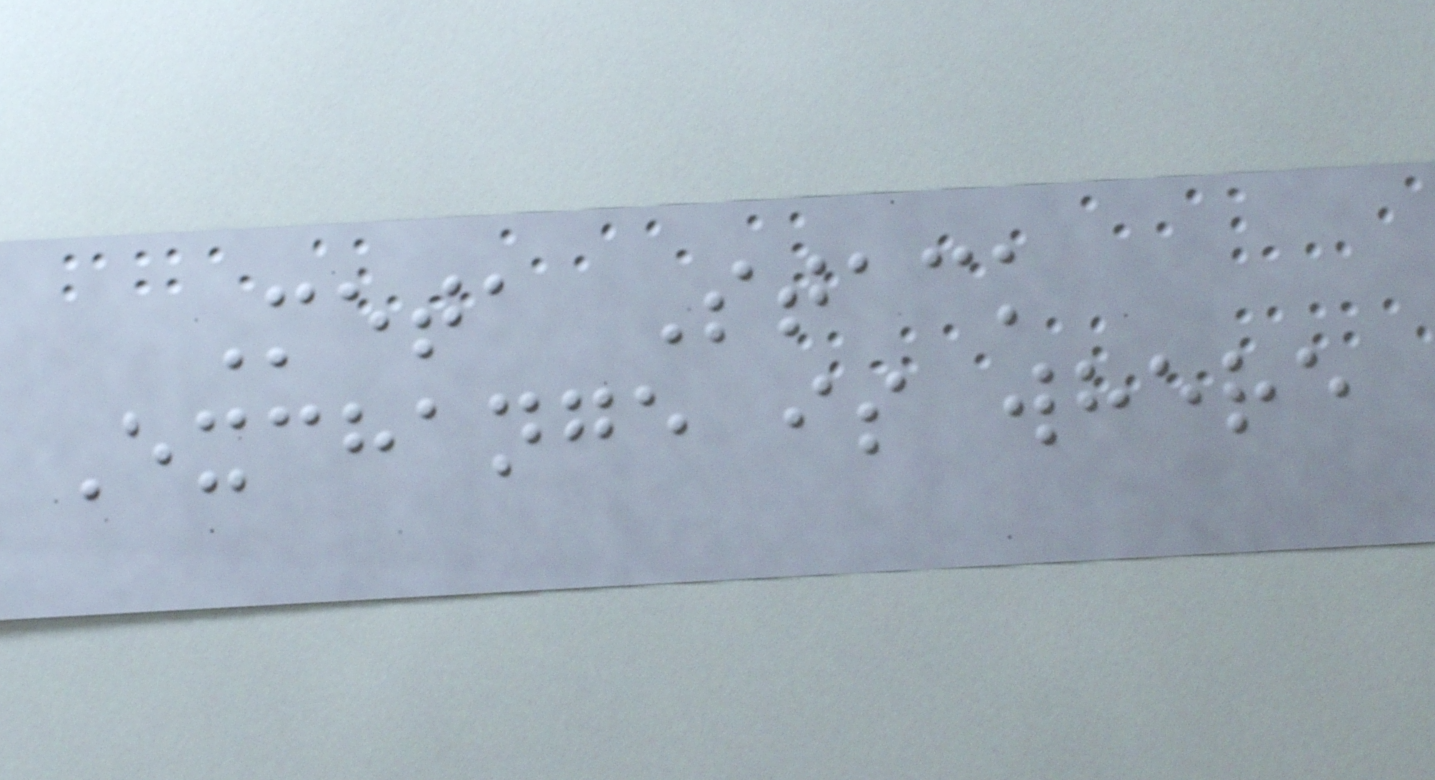Meta Stack
Exchange is where
